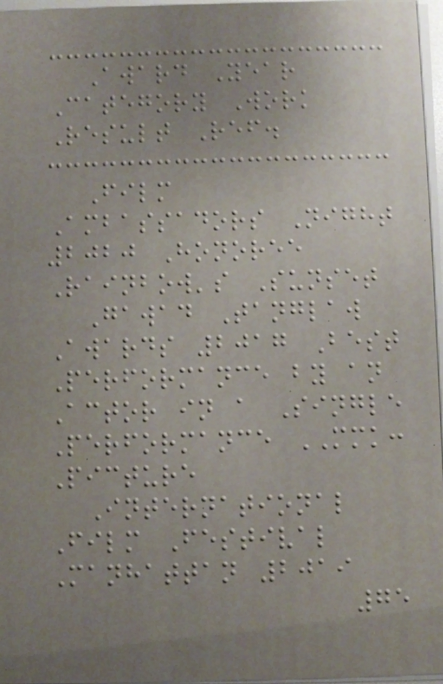Award Year
Category Work
Result Ref.
Film
Ambassadors Night
2020 Honoree
Rainbow's Sunset
Gawad Tanglaw
Awards 2017 Best
Performance by an
Actor in a Single
Performance MMK:
Picture
International
Film Festival
Manhattan 2019
75
